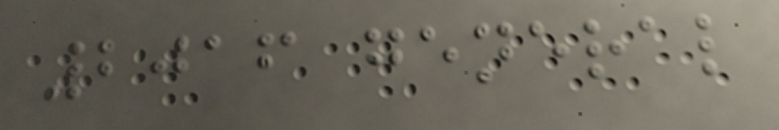2016 general
